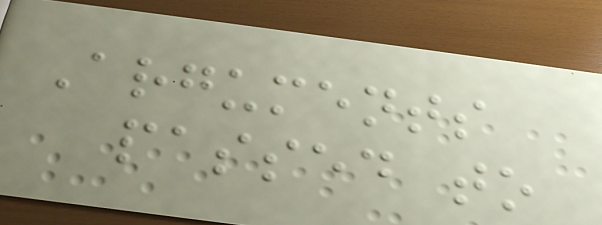Arguments
passed to
